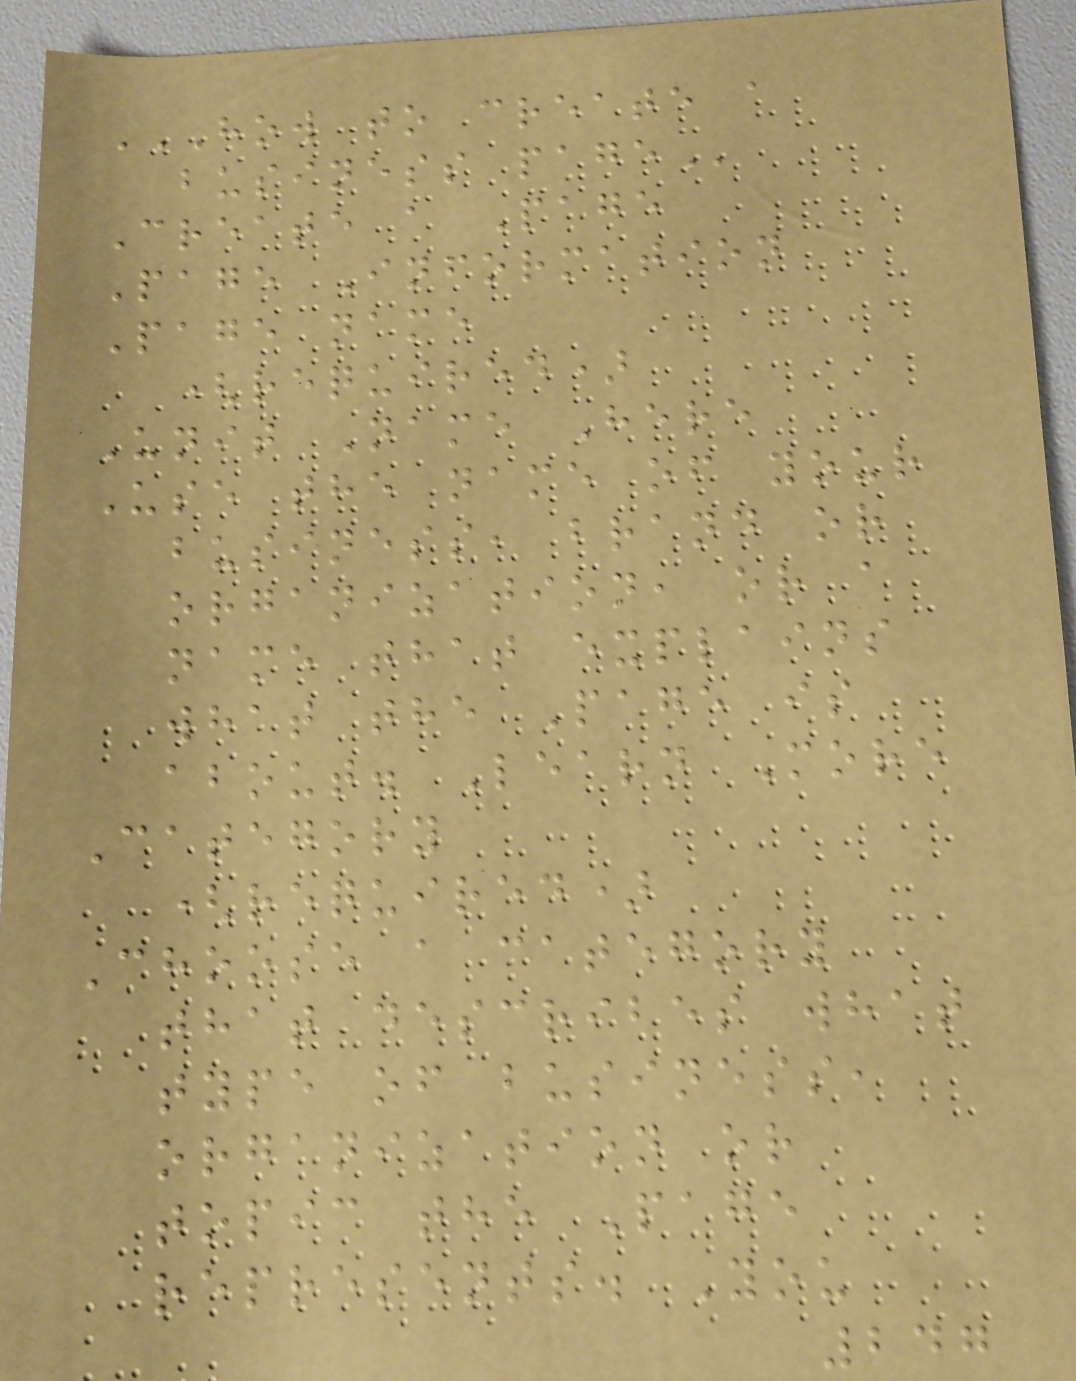HOW TO CREATE A
BUSINESS PAGE
Create a Page
Page Information
Page name
(required)
Unit Name Here
Use the name of your
business, brand or
organization, or a
name that explains
what the Page is
about. Learn More
Category
(required)
Choose a category
that describes what
type of business,
organization or
topic the Page
represents. You
247
